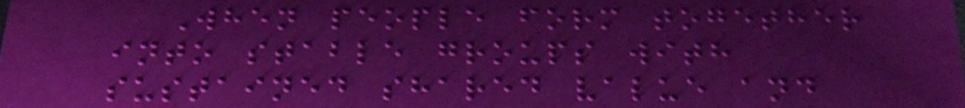When people form together
into stable groups with
sustained shared value and
